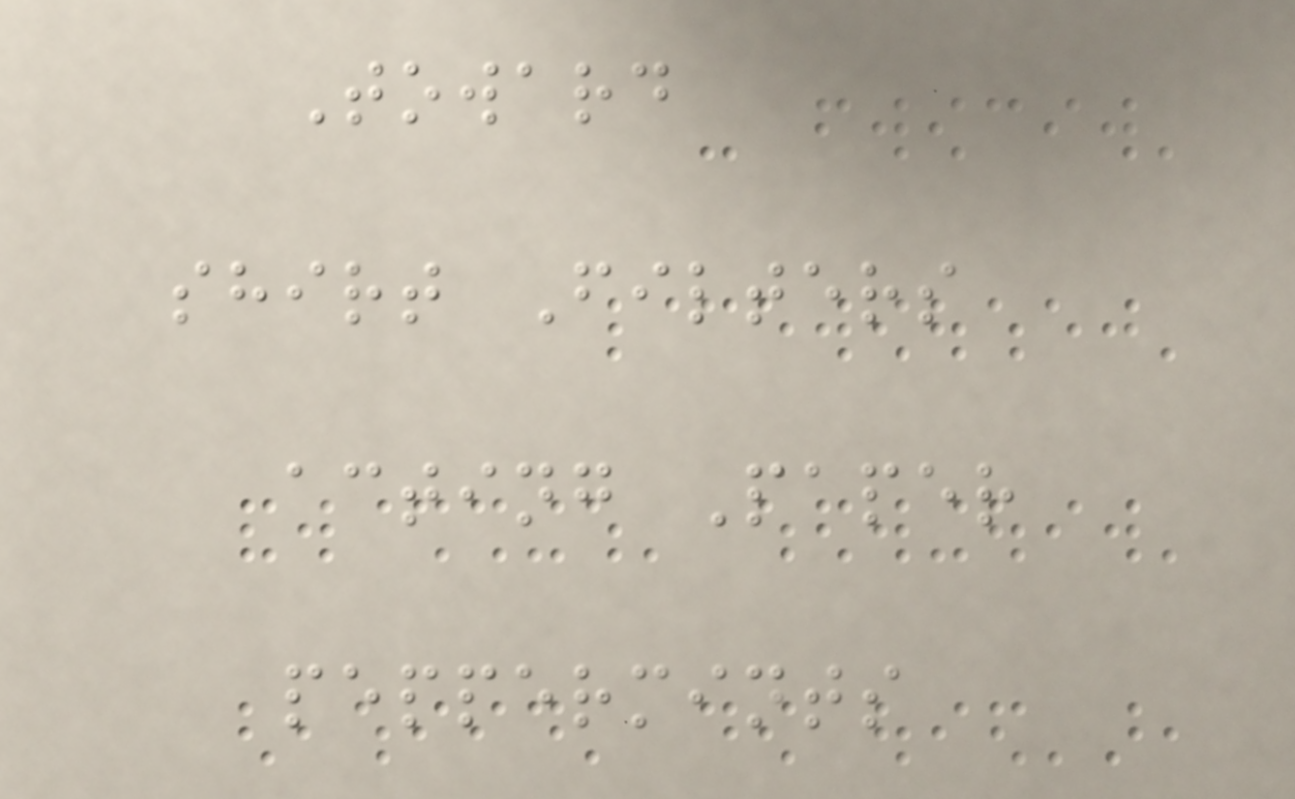Toward
shirt Filters
acting Paper
peppermints
